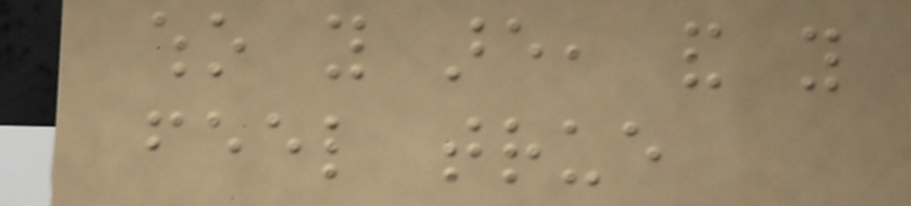who you are, and you
feel true
